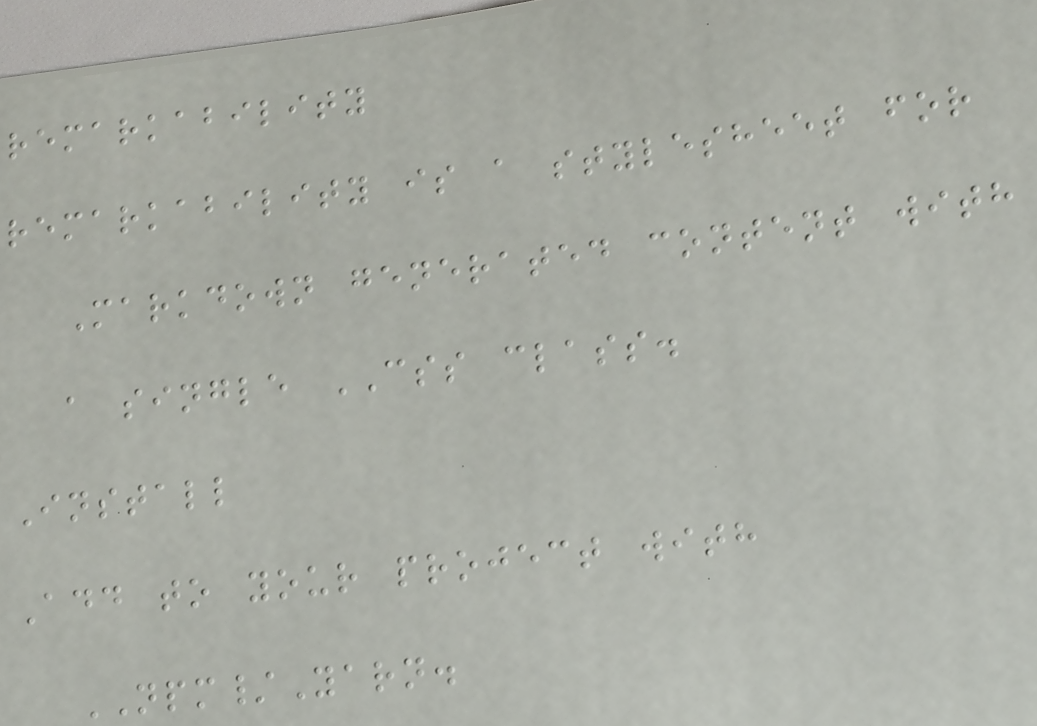remarkability
remarkability is a stylesheet for
Markdown generated content with
a single CSS class.
Install
Add to your project with
NPM/Yarn.
